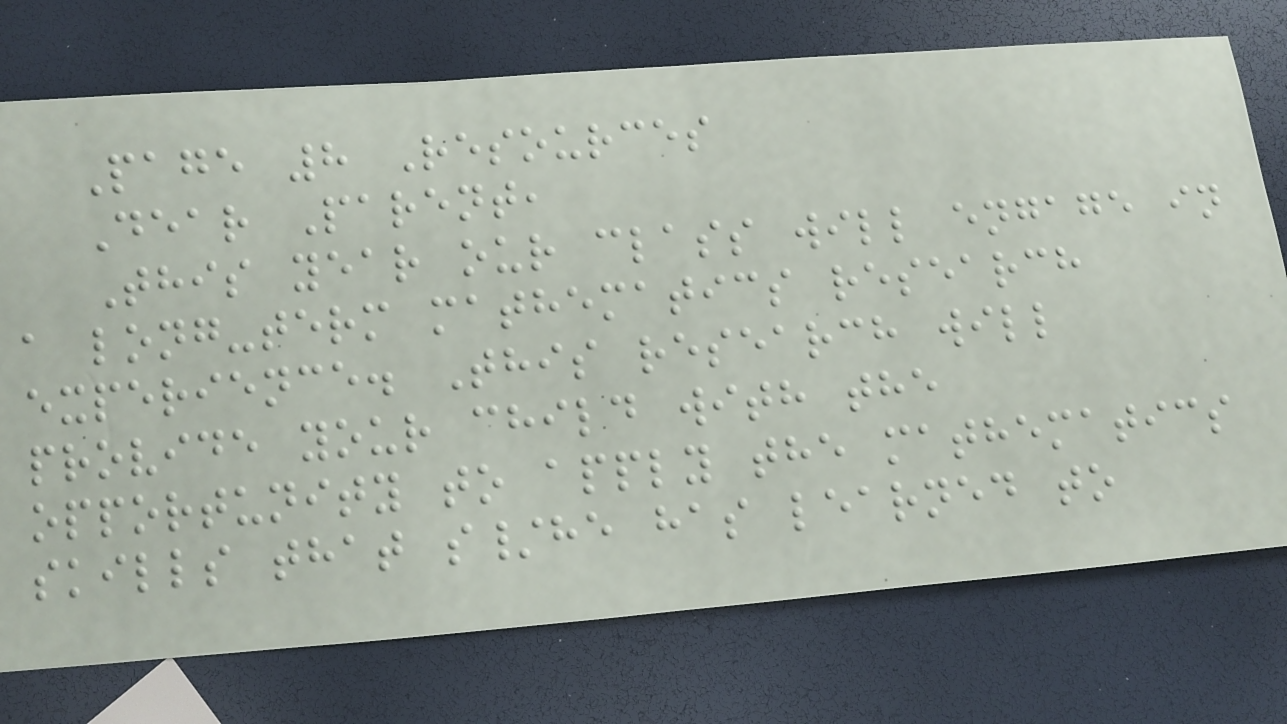Page 8 Resources
Dear Parent,
This year our class will engage in
a long-term mathematics research
experience. This research will
provide your child with the
opportunity to apply the mathematics
skills that s/he has learned to
